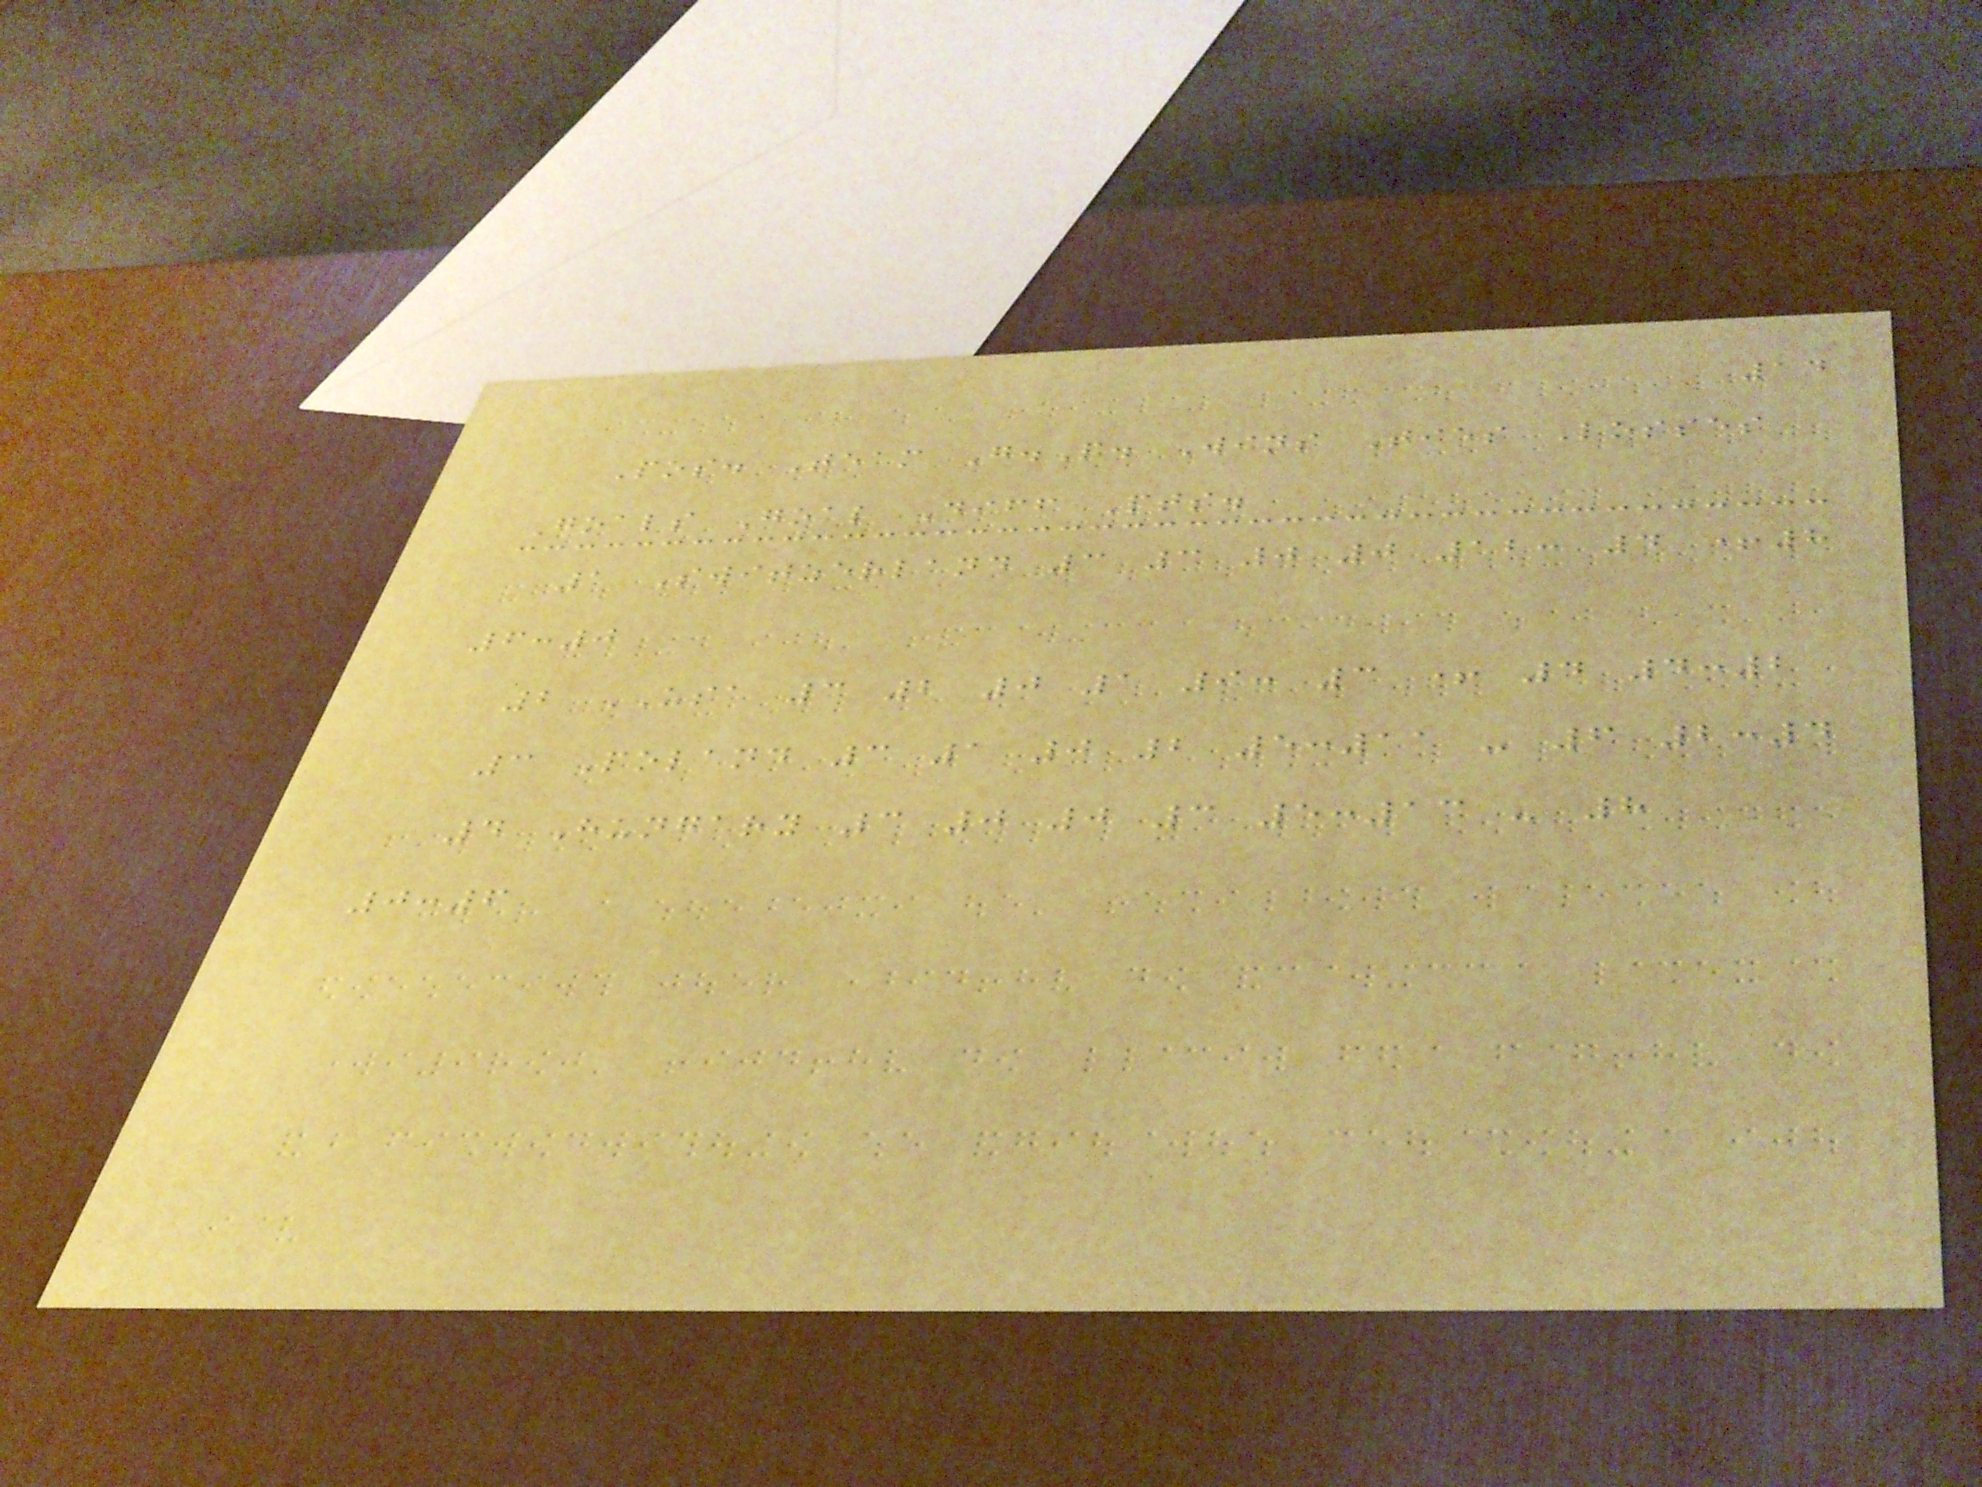14
Pos. Team G.P. Wins Ties Losses
Goals Goal Diff Pts.
1 Switzerland 3 3 0 0 12: 4 +8
6:0
2 USA 3 2 0 1 9: 3 + 4 4:2
3 Poland 3 1 0 2 5:11 - 6 2:4
4 Hungary 3 0 0 3 5:13 - 8
0:6
